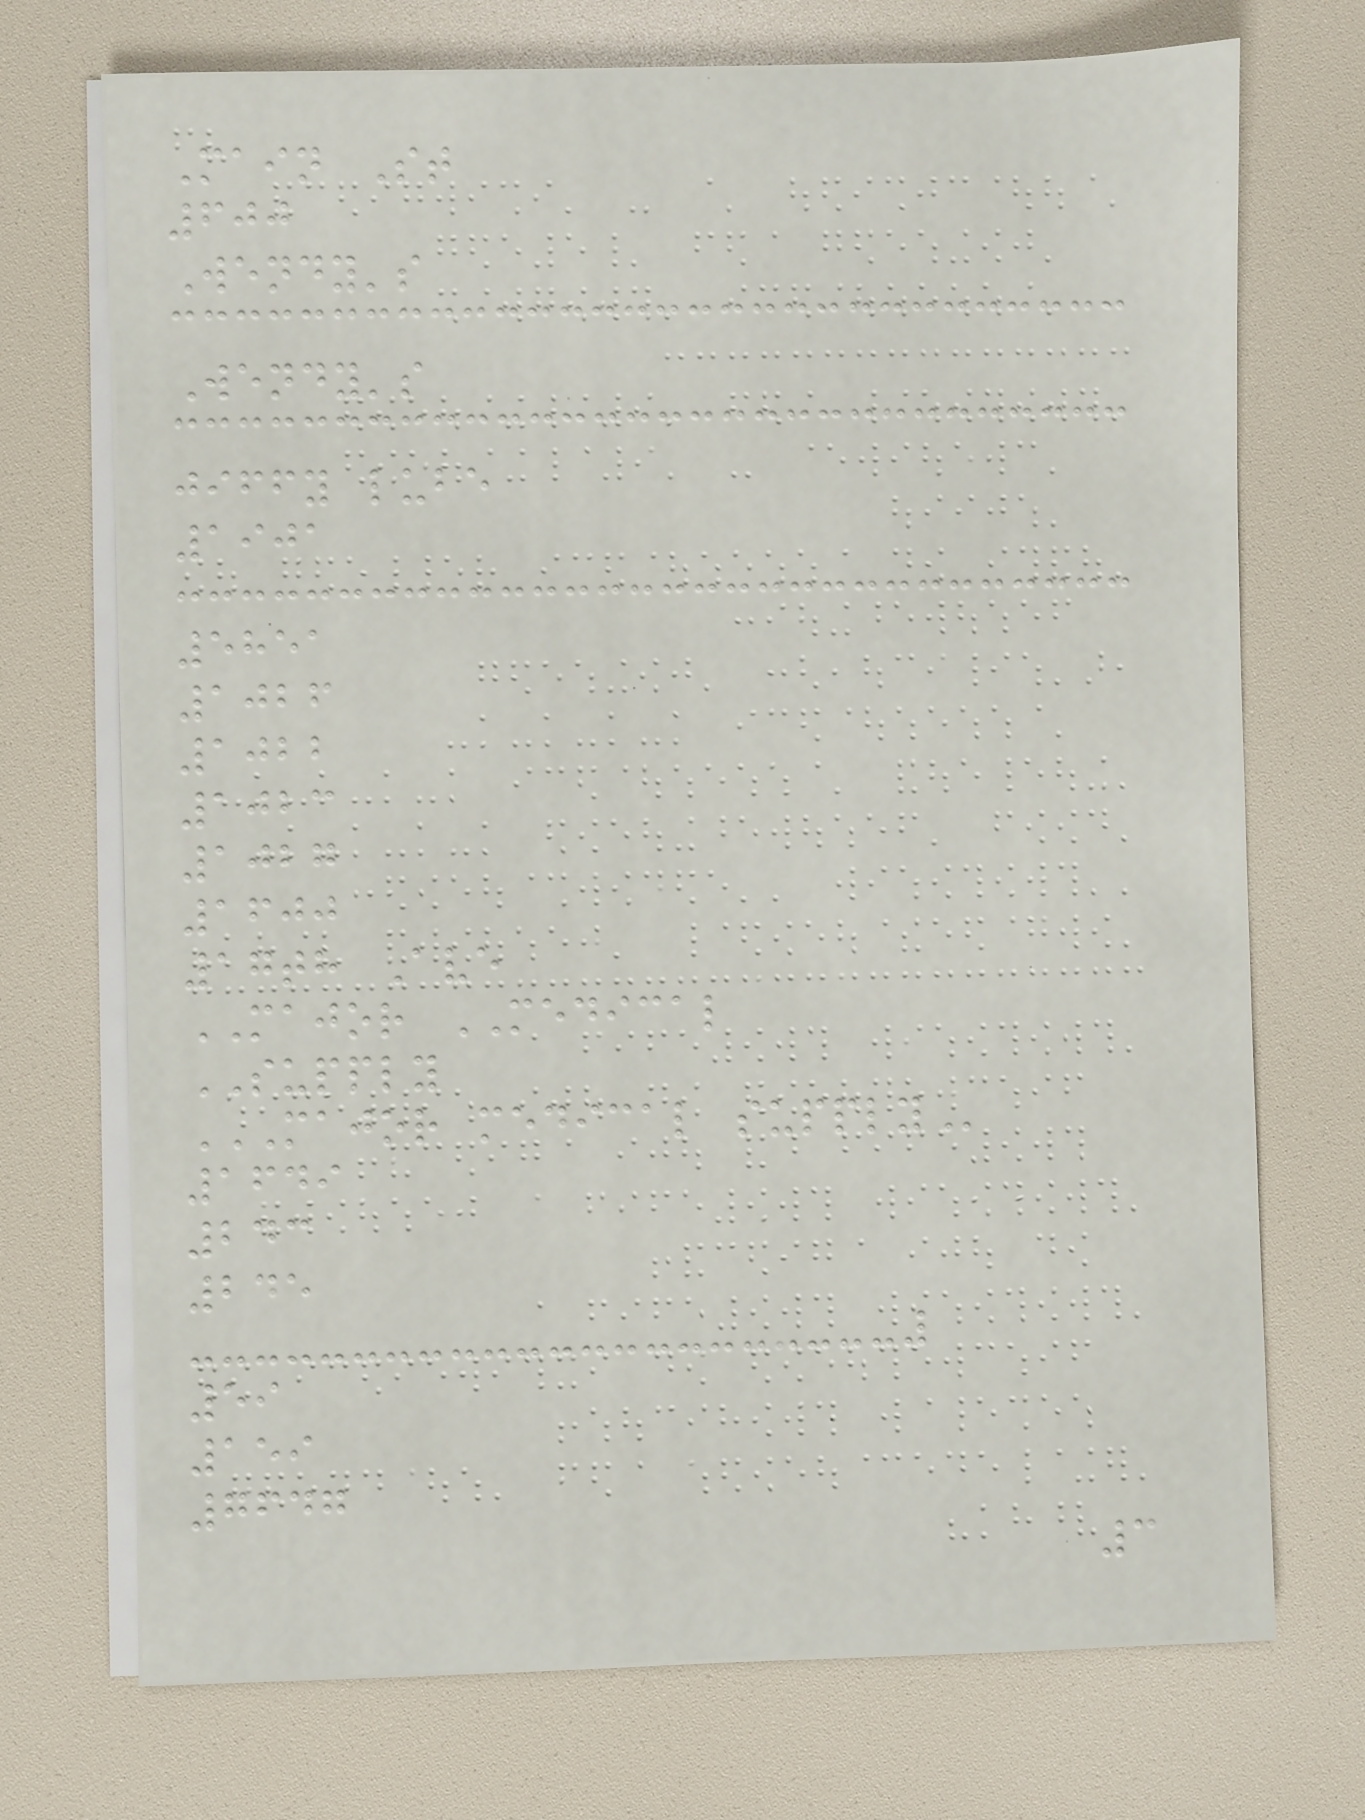Main St
600
Wendy's
Wendy's
jiffy lube
1901
5851
1026
1022
1023
1027
1600
17th Ave
MAJOR MEDICAL
SUPPLY
MAJOR MEDICAL SUPPLY
1649
243
245
59
159
7647
3
